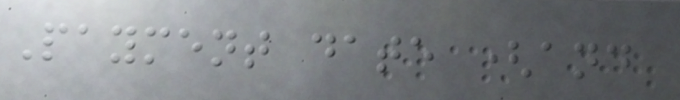Payment date (and
